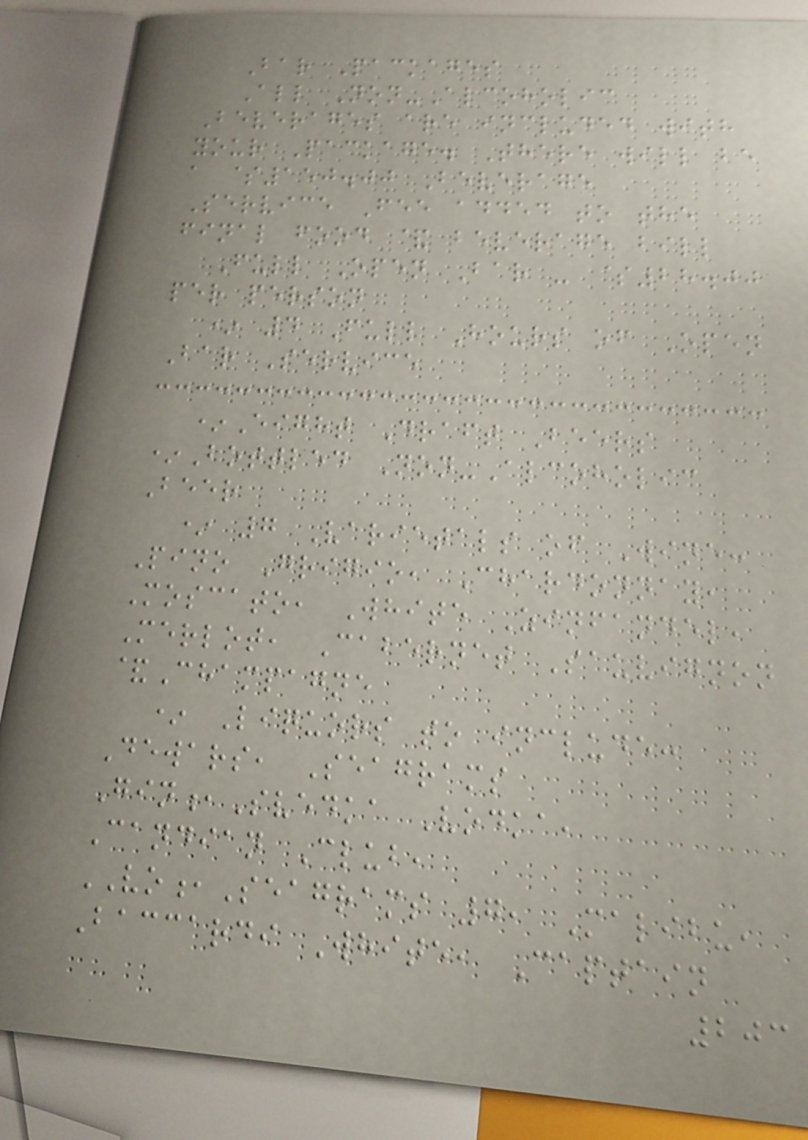Bar Packages
All Non-Alcoholic
Beverages are included with
your Package. There will be
a $150.00 Beverage
Service Fee added to the
final food & beverage bill
Full Open Bar - $28.00
per person
* 4 Full Hours of Open
Bar Service
*Eight Draft Beers
*Bottled Non-Alcoholic
Beer
* 7 Varietals of Wine:
Pino Grigio, Chardonnay,
Moscato, White Zinfandel,
Merlot, Cabernet Sauvignon
&Champagne
* Liquors to include:
Dewars, Seagrams
Gin,Svedka Vodka,
Candian Club,
VO,Seagrams 7, Malibu,
Baccardi White, Captain
203
